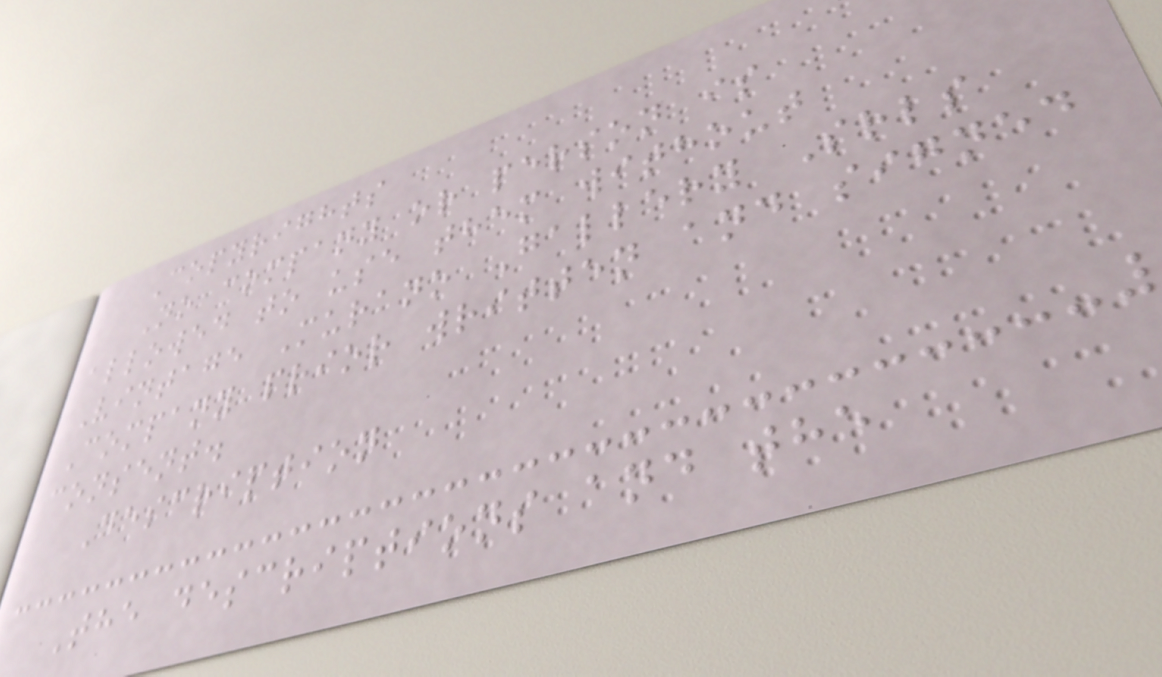Copyrights
No company or person is
allowed to use them without
Vintage Murano Gallery Srls
Company prior written and signed
consent.
Description
The descriptions and the
